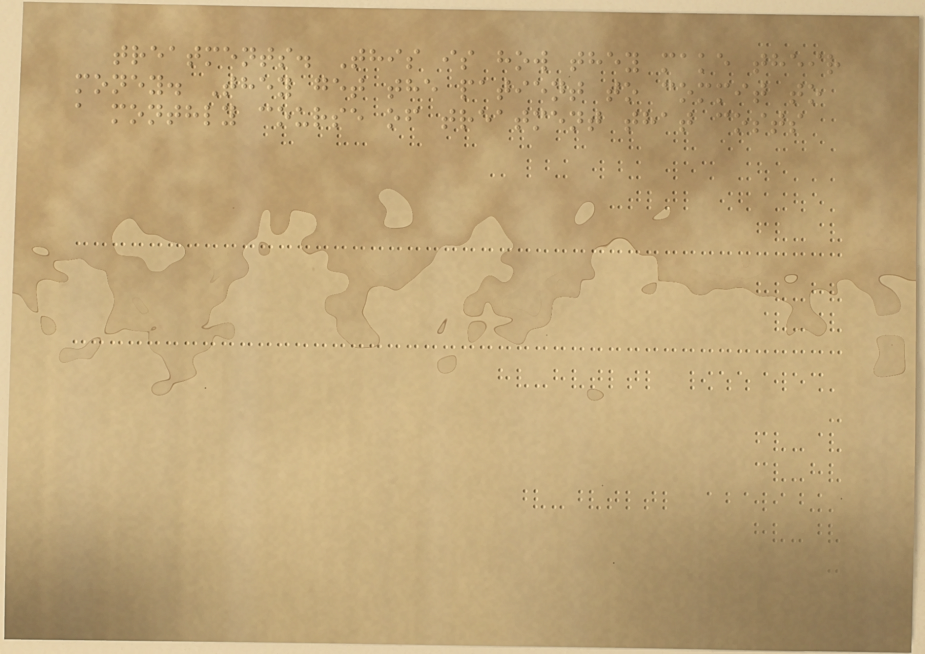treatments. This is how they make their
money. They get the patient to commit to
a monthly course of treatment that costs
